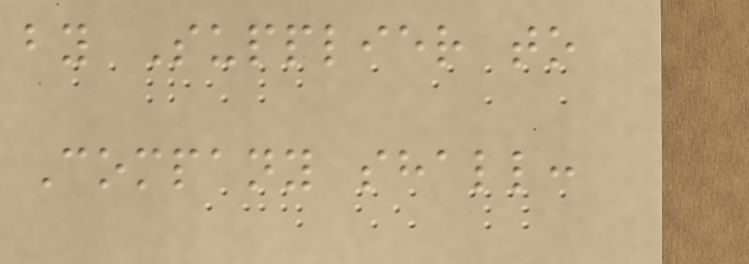by Supplier to
Company shall:
